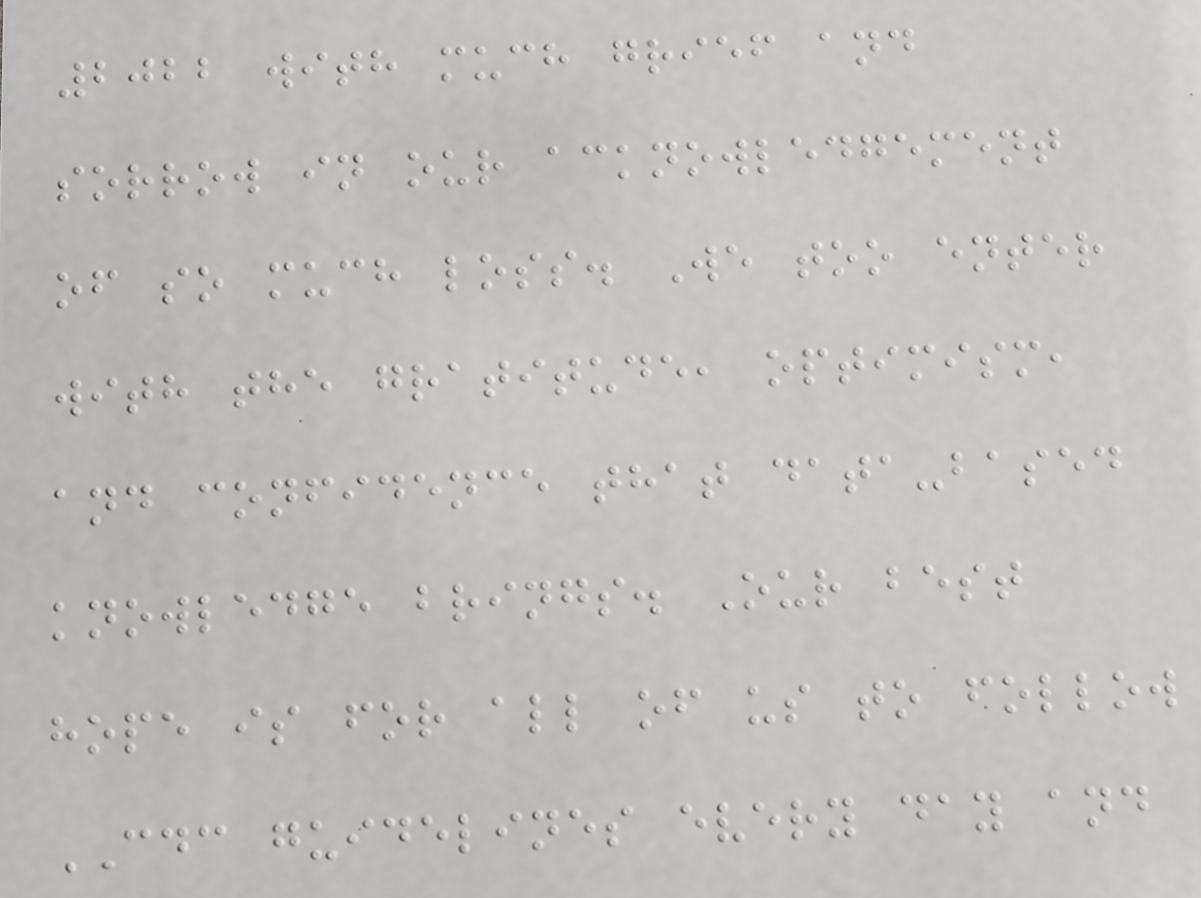2022 with much grief and
sorrow in our acknowledgement
of so much loss. We too enter
with the gratitude, optimism,
and confidence that data-based
knowledge brings. Our best
hope is for all of us to follow
CDC guidelines every day and
